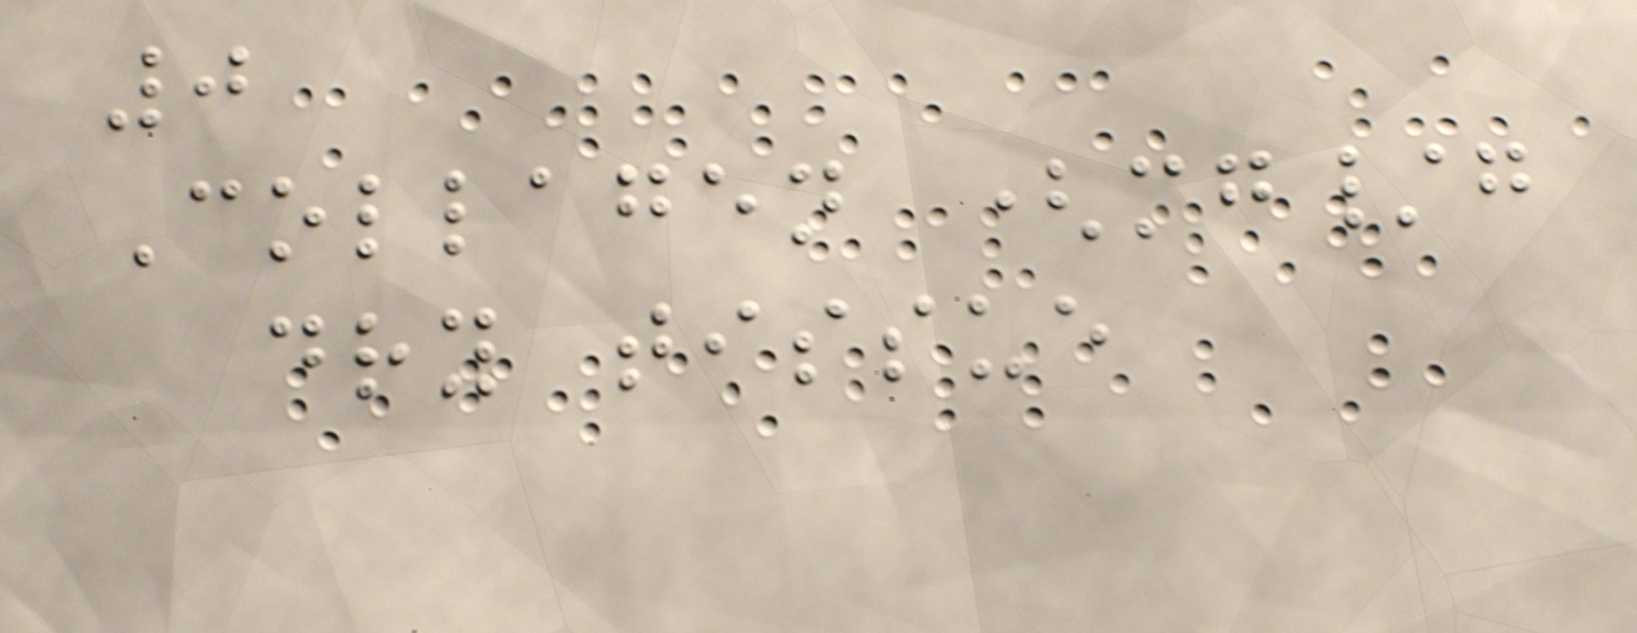0
Collagen (mg/g
dry tissue
